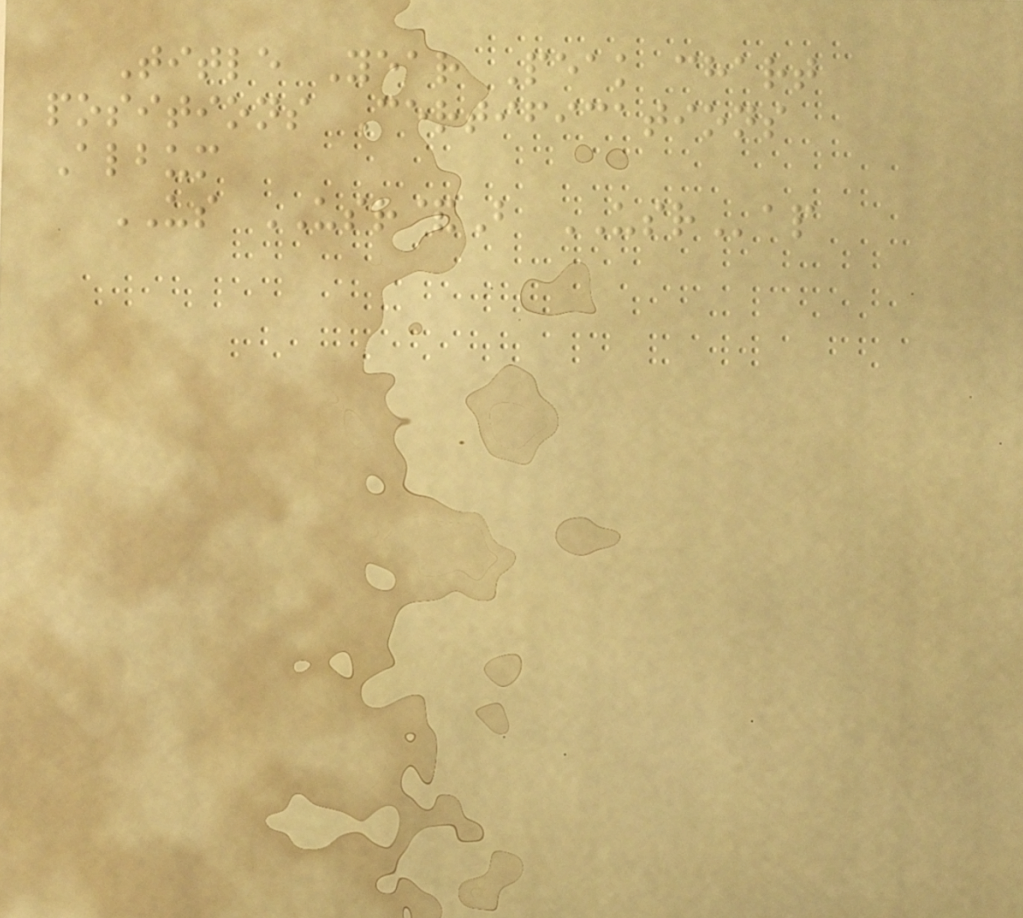Title Year Peak chart
positions Certifications
Album
US USR&B USRap
